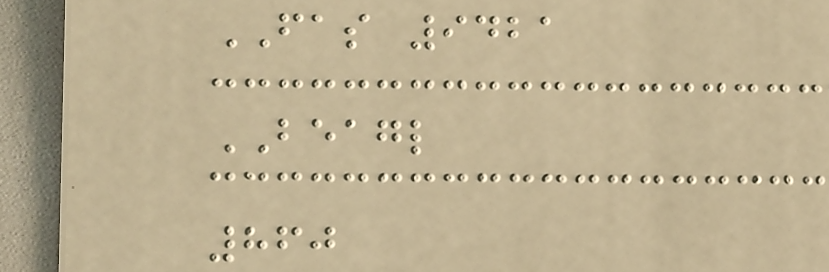FAS 9421
BEAGL
860
